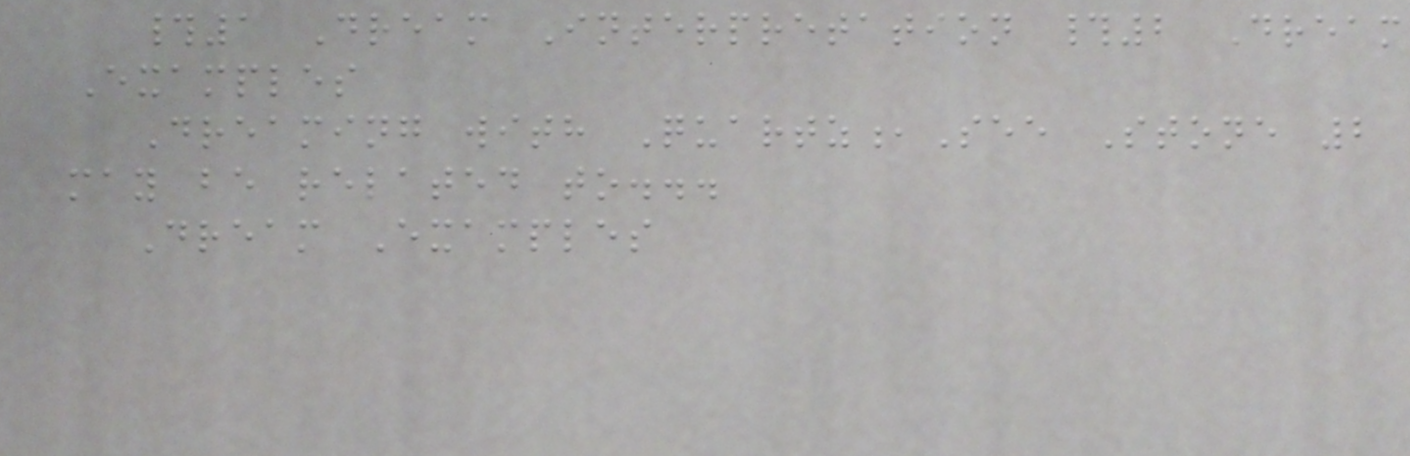#1 Dream Interpretation #2 Dream
Examples
Dreaming with Quartz,See Stone 2
may be related to...
Dream Examples
